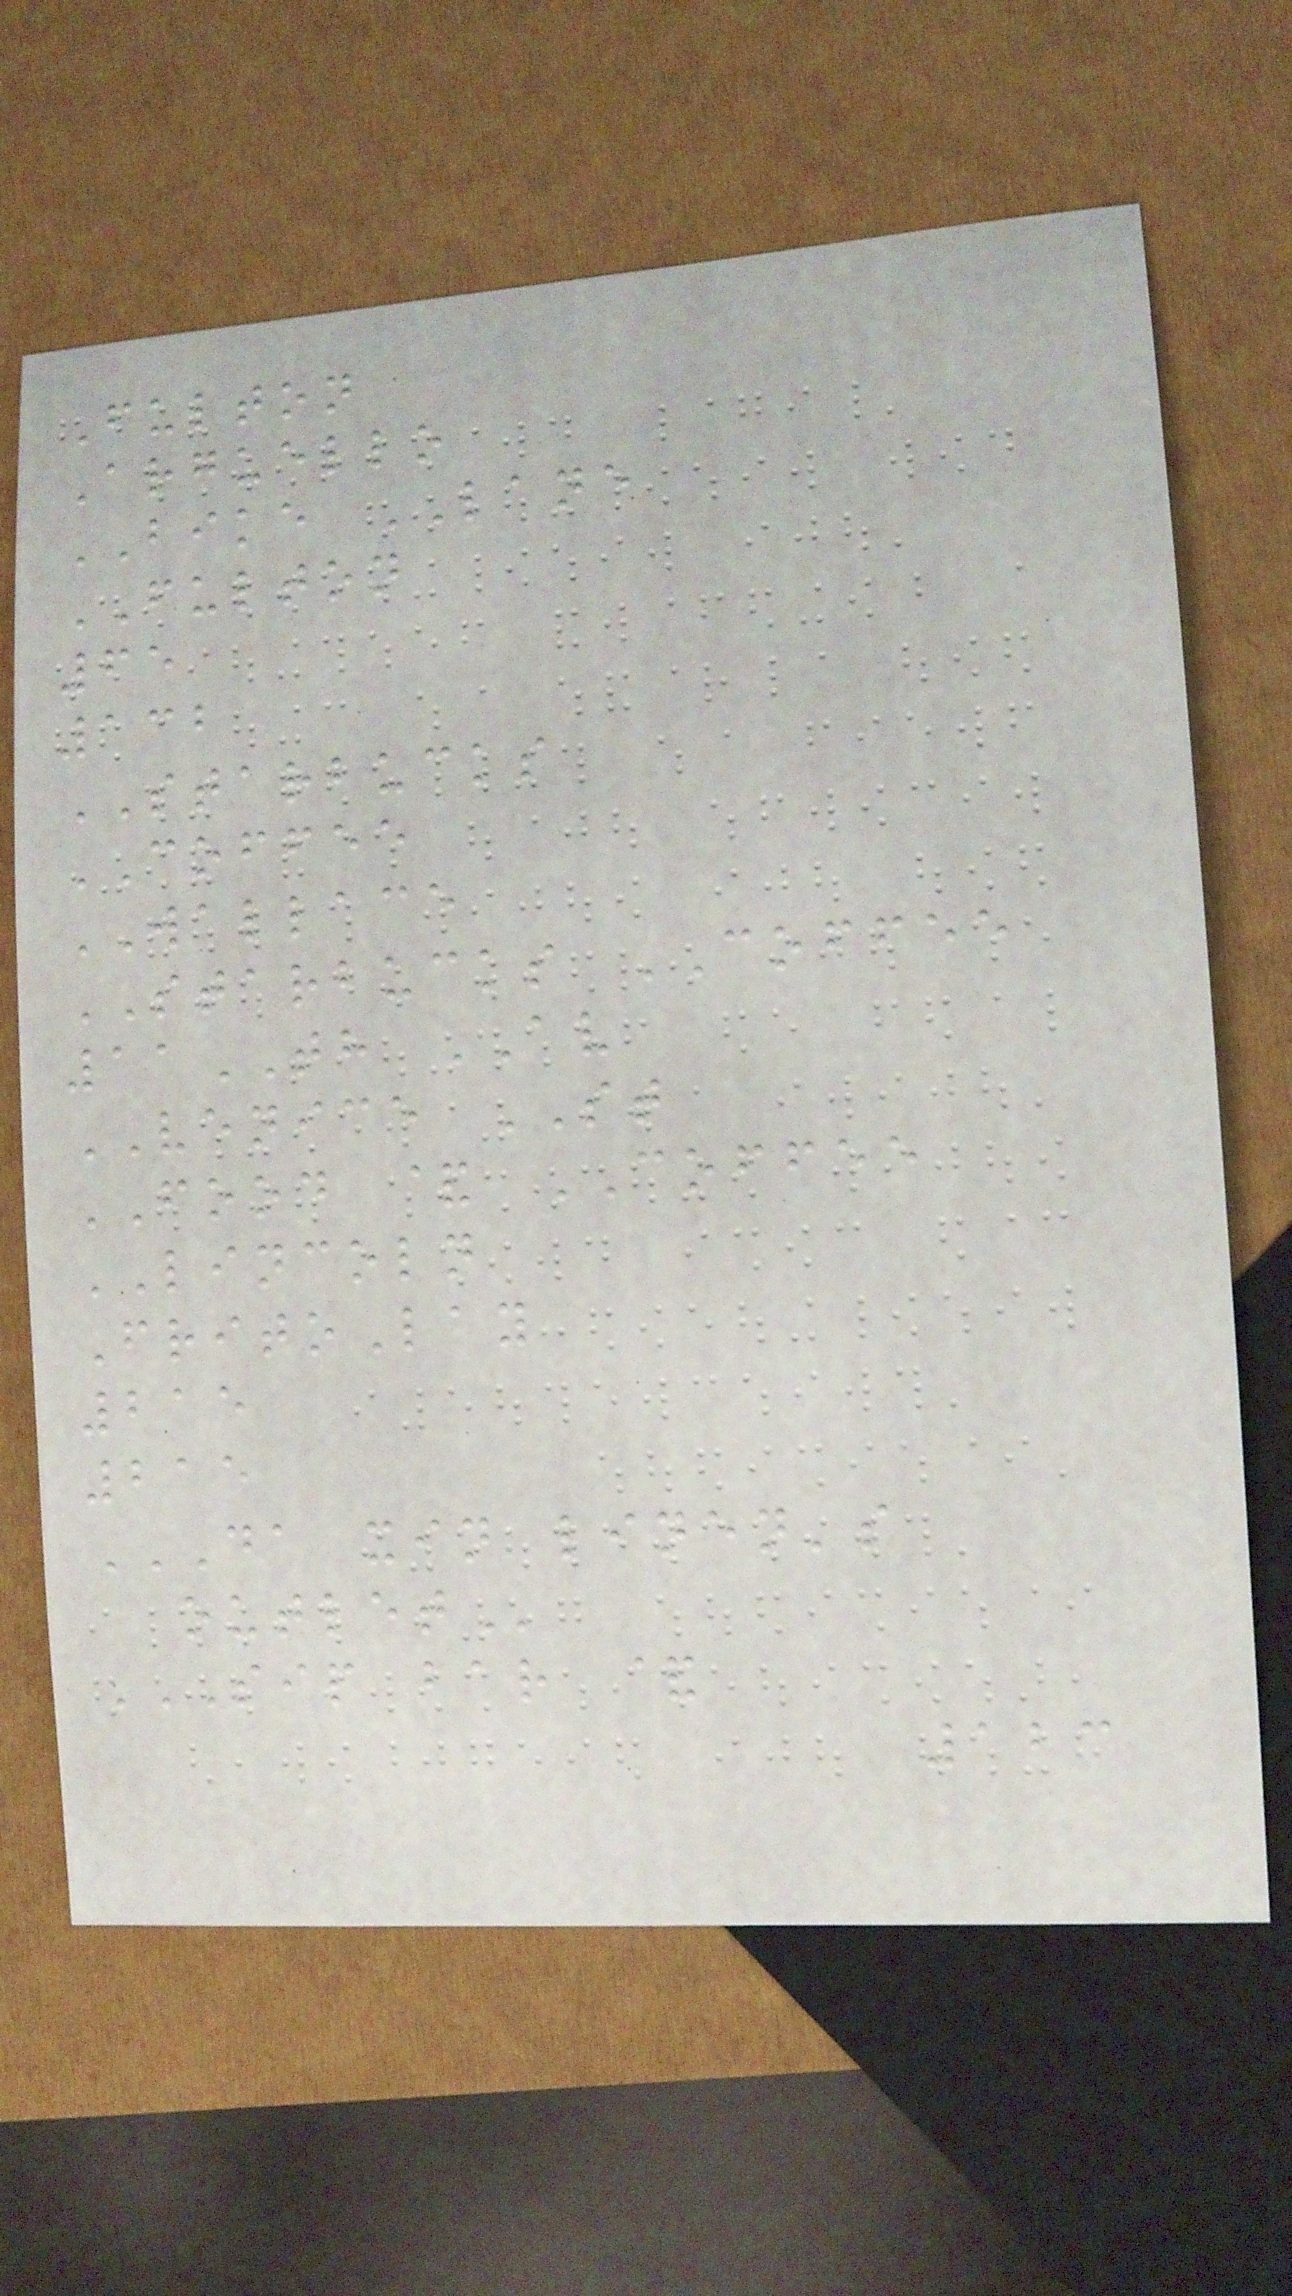Fulton
Arguello
BIKE LANE
FULTON
65
132
STARBUCKS
COFFEE
WALLACE
STARBUCKS COFFEE
11TH AV
VENICE ST
FOOD & COFFEE
LINCOLN
FritoLay
215
215
DA XIN LINEN'S
OUTLET
SIP BAR &
123
